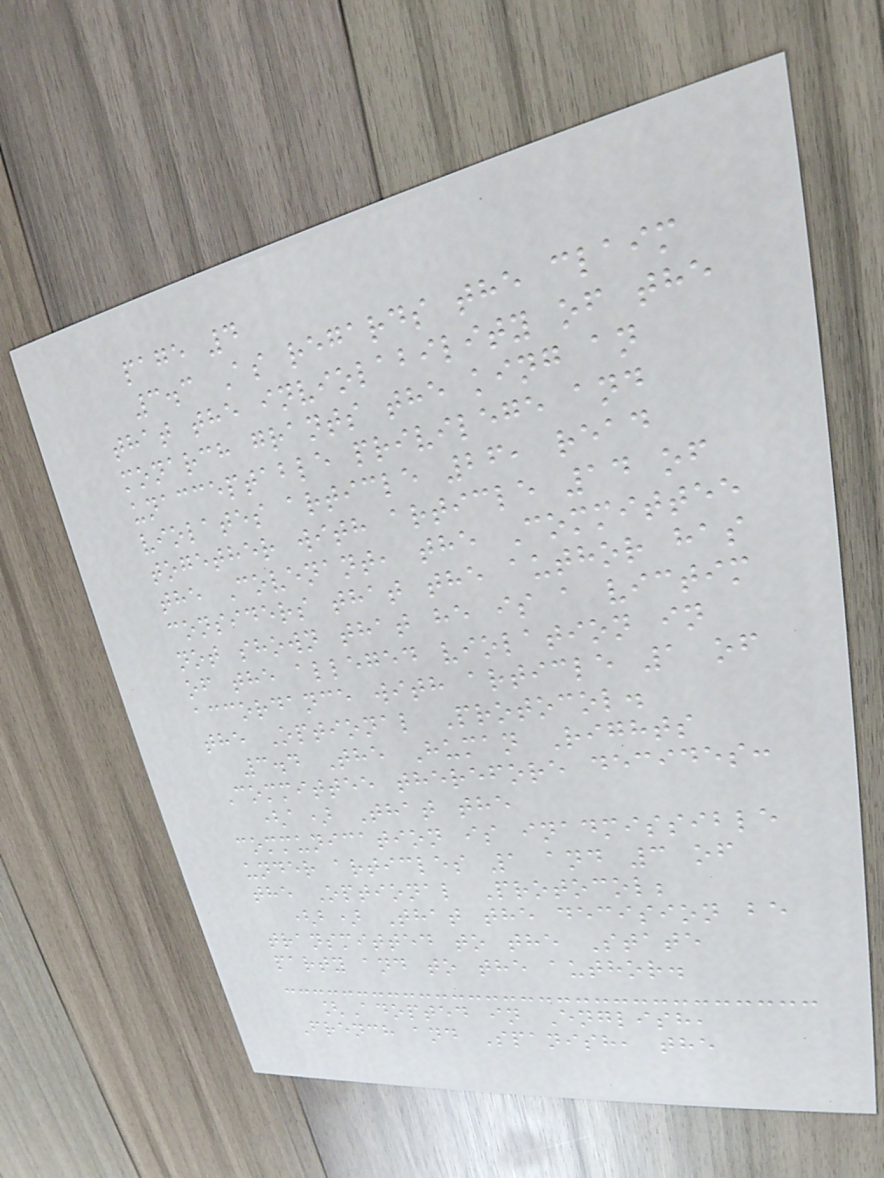page 4
3.3 As regards the claim
that the inviolability of the
monarch grants the king an
unacceptable privilege and
violates article 26, read
together with article 14 of
the Covenant, the Committee
considers that the author has
not shown that he is a victim
of the alleged violation in
accordance with article 1 of
the Optional Protocol.
3.4 The Human Rights
Committee therefore decides:
(a) That the
communication is inadmissible
under articles 1 and 3 of
the Optional Protocol;
(b) That the decision be
transmitted to the State
party and to the author.
[Adopted in English,
French and Spanish, the
